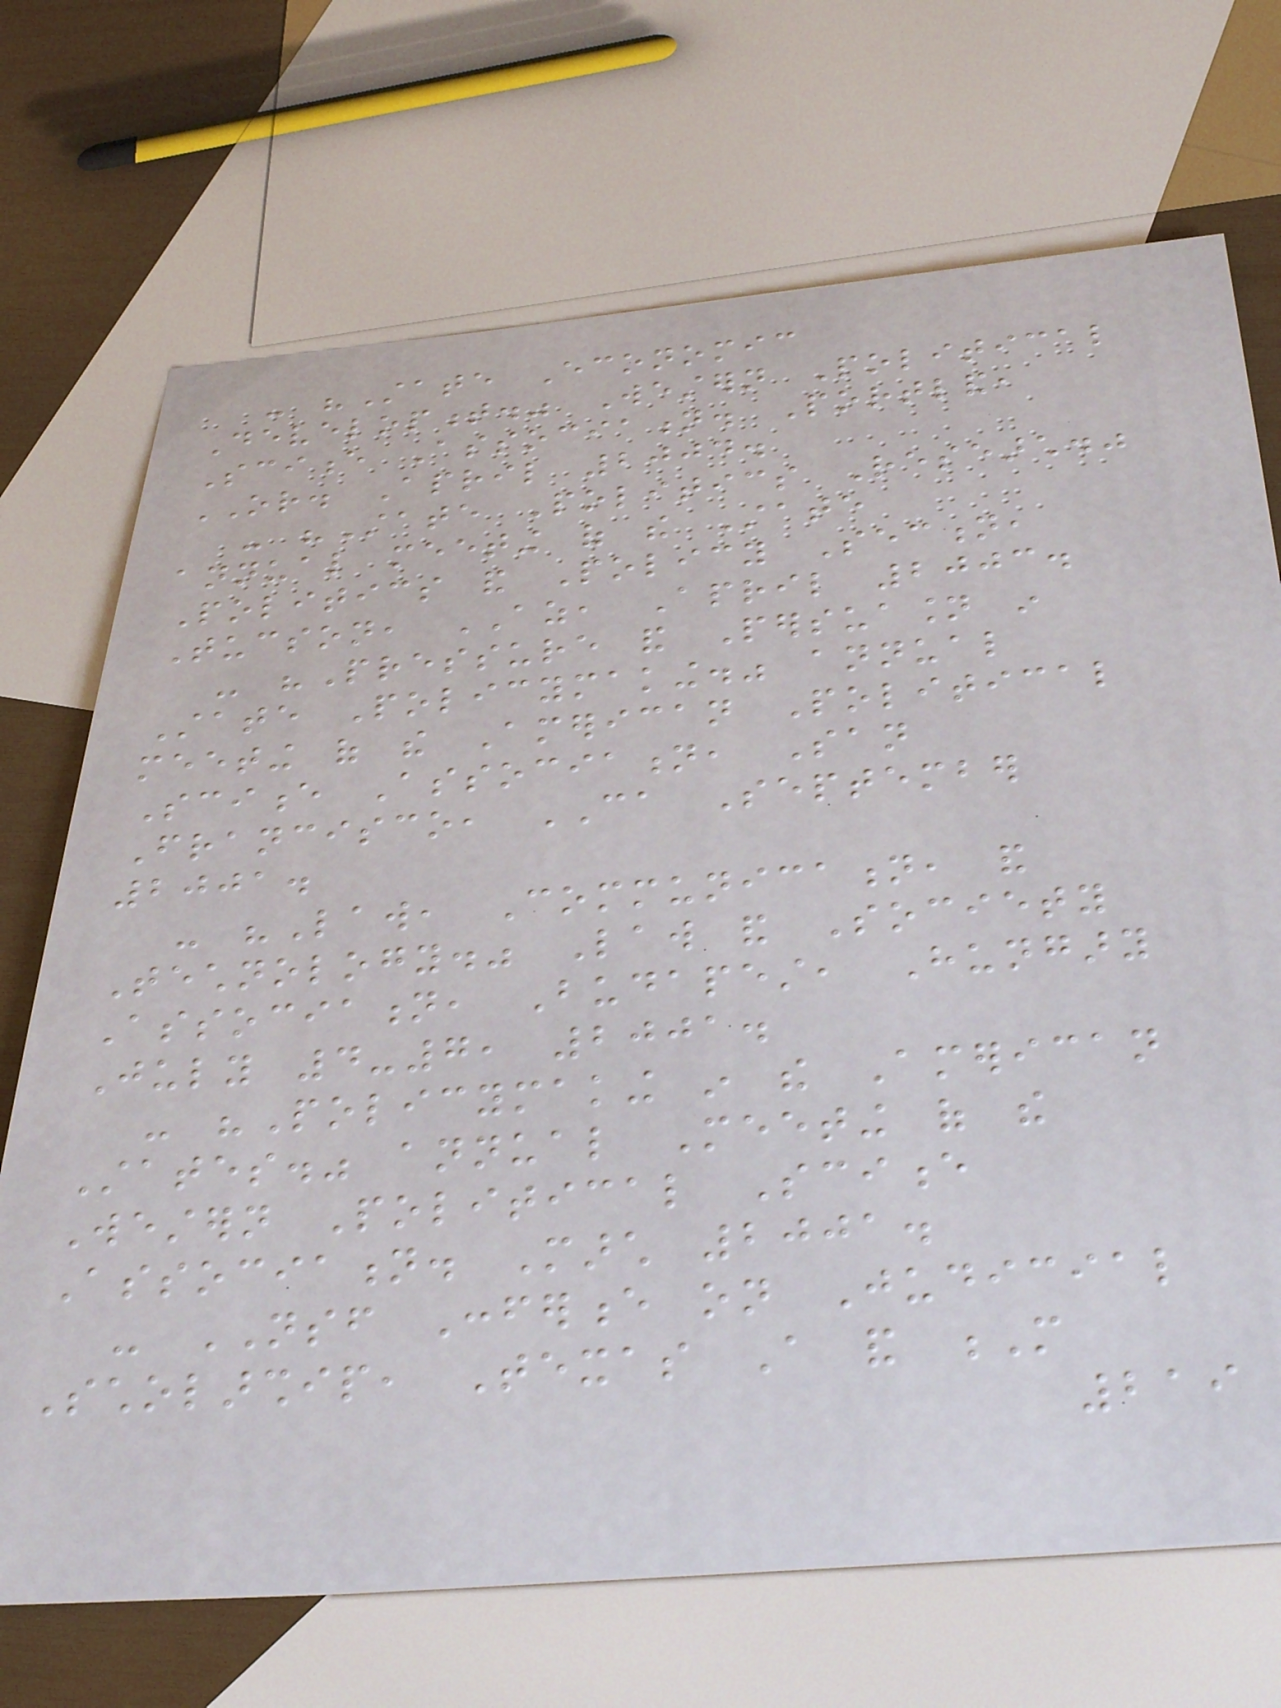- "State Economic
Development." Western Political
Science Association. Portland,
OR. April 2004.
- "State Politics Research."
annual meeting of the State
Politics and Policy Section,
Tucson, AZ, April 2003.
- "Pressure and Persuasion in
State Policymaking." annual
meeting of the American Political
Science Association, San
Francisco, CA September
2001.
- "Law, Communication, and
Technology." Law and Society
Association, Budapest, Hungary
July 4-7, 2001.
- "Policymaking in the American
States." annual Meeting of the
Western Political Science
Association. March 2001.
- NSF Conference on Judicial
Scholarship, Texas A and M
219
